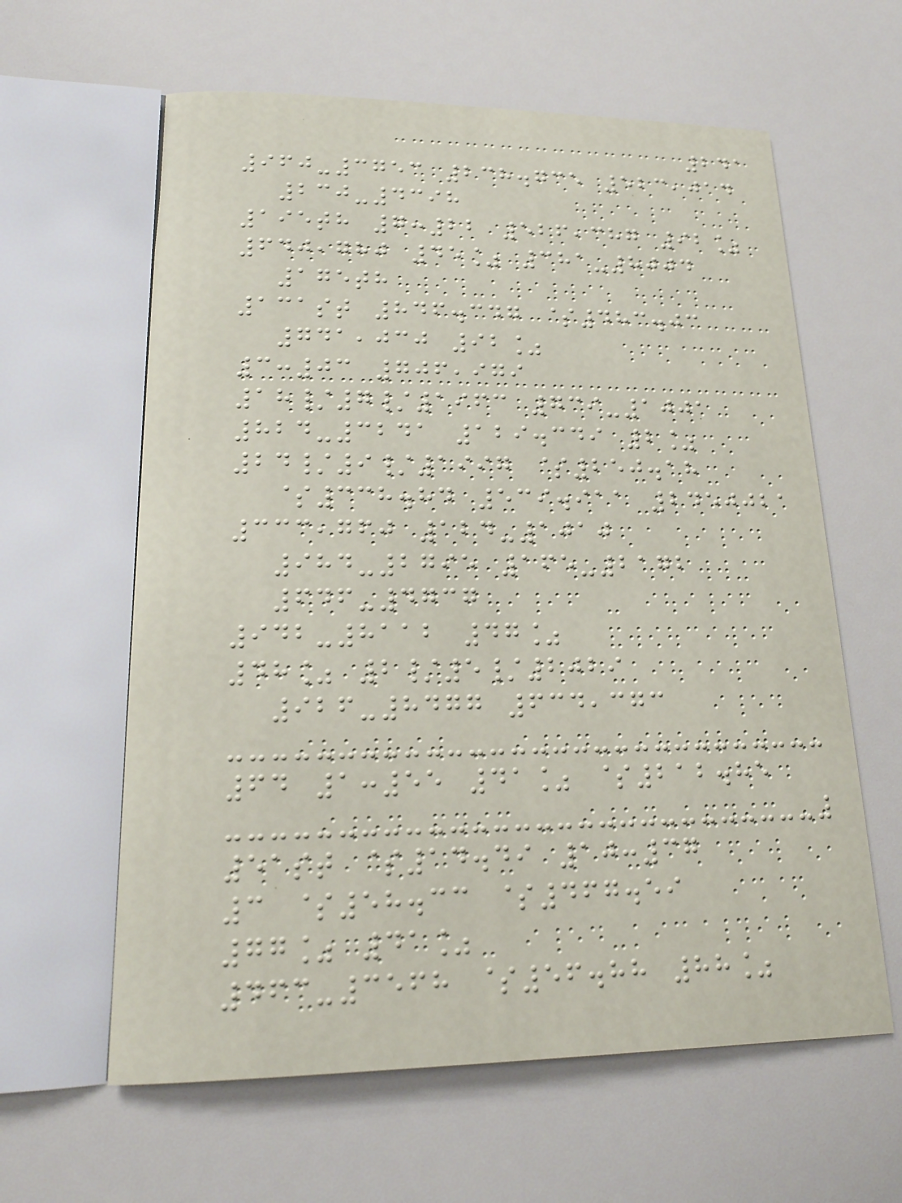241
960-3753 238.735 523,014
230-4398
195th 7:22 526,387 92%
640,780 45% 381-8004
175th
131st 846.347 $483.03
741,030 92%
3:03 706,979
18/7/1963 739-1001
824-3241 129.349 2%
24/9/1997 $250.18
$338.84 539.911 2450021
333,760 124-1010
984-2795 165-2172
646-4737
942-8112 47%
48% 2/5/2029
926-8477 634,373
64 1:55 41% $212.85
51st $14.49 10:37
3 $58.33 $467.59
77% 41%
463-3568 $56.88 88%
